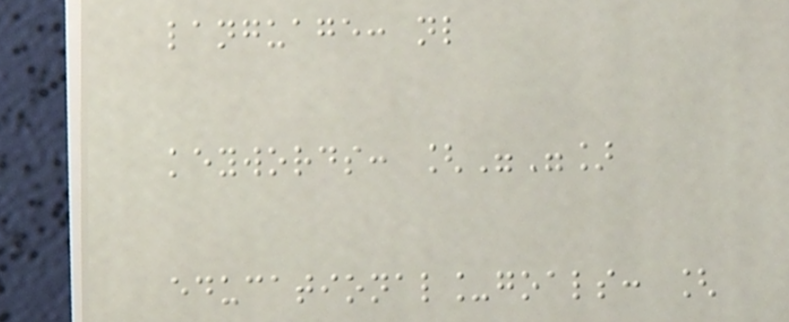language: nl
keywords: [""]
educational_goals: [
